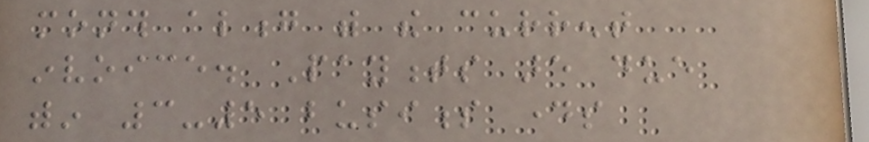month along with the current
invoice. Payments are due
within 3-5 business days
